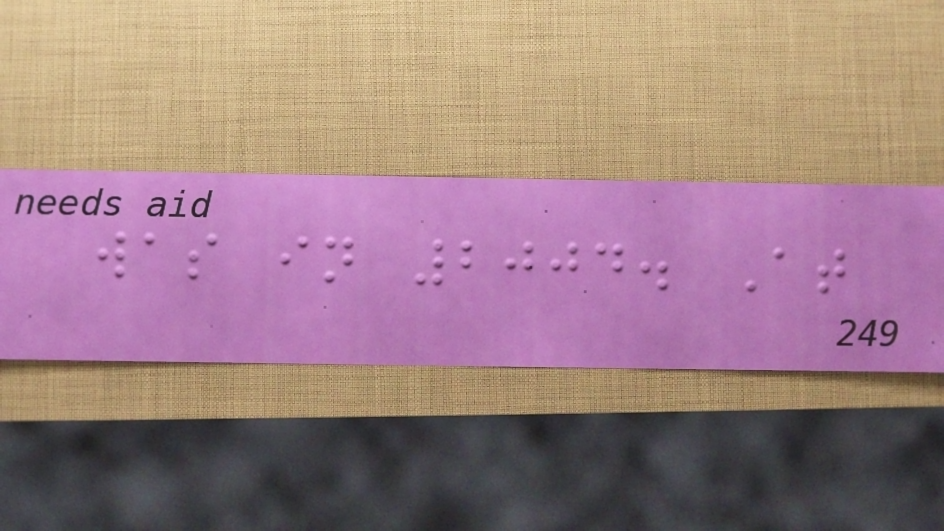was in 2004. At
